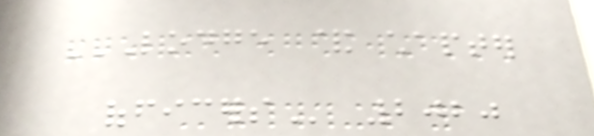LODGE & CHAPTER
OFFICERS 2020
